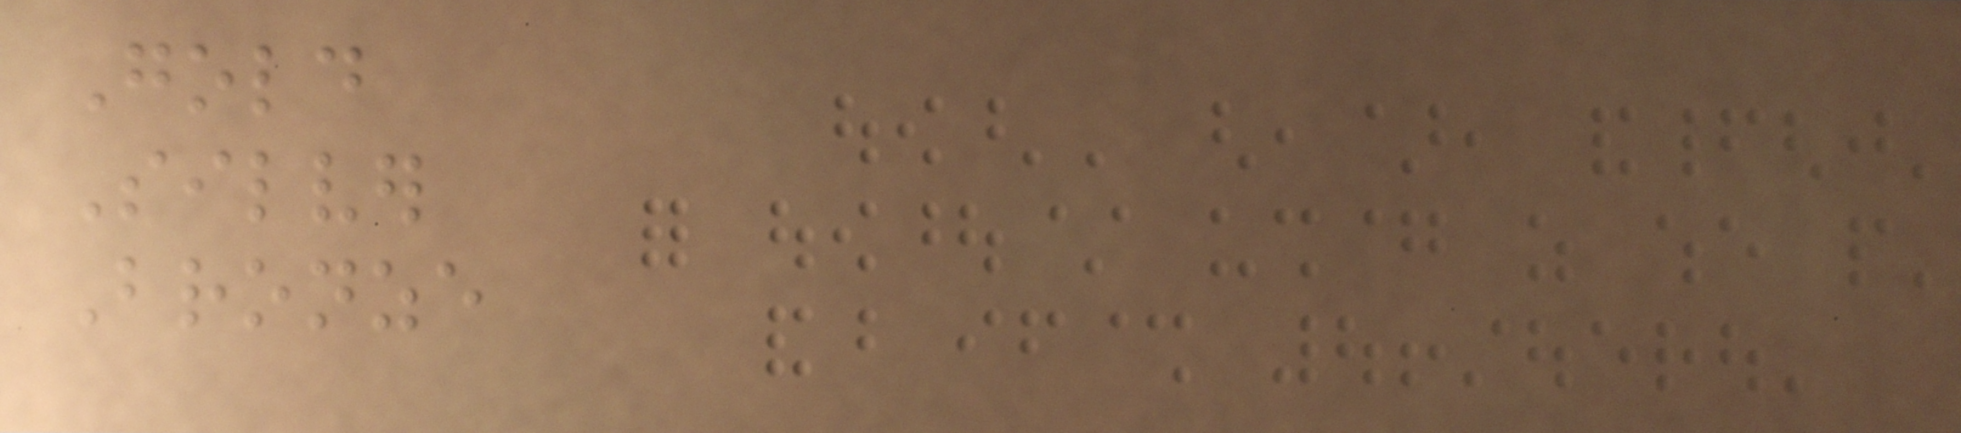Gold
Silver
Bronze
